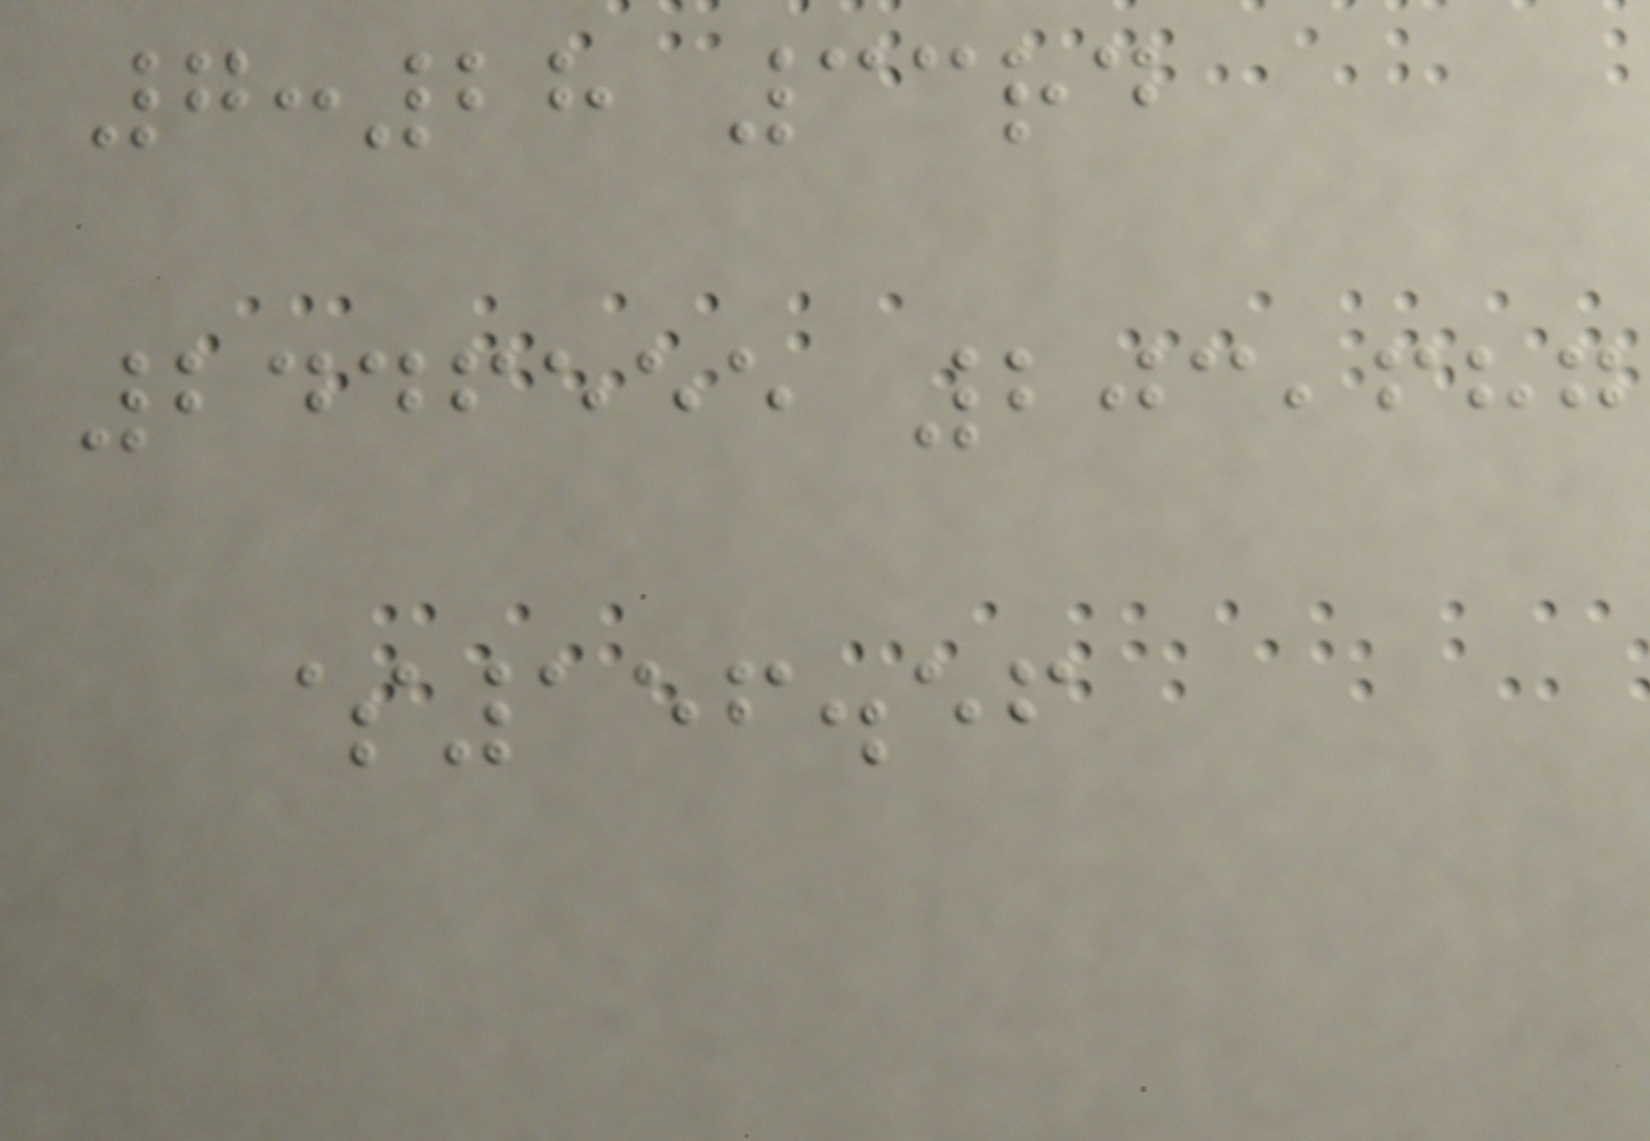7:28 33rd
2446555 203,687
$156.56
